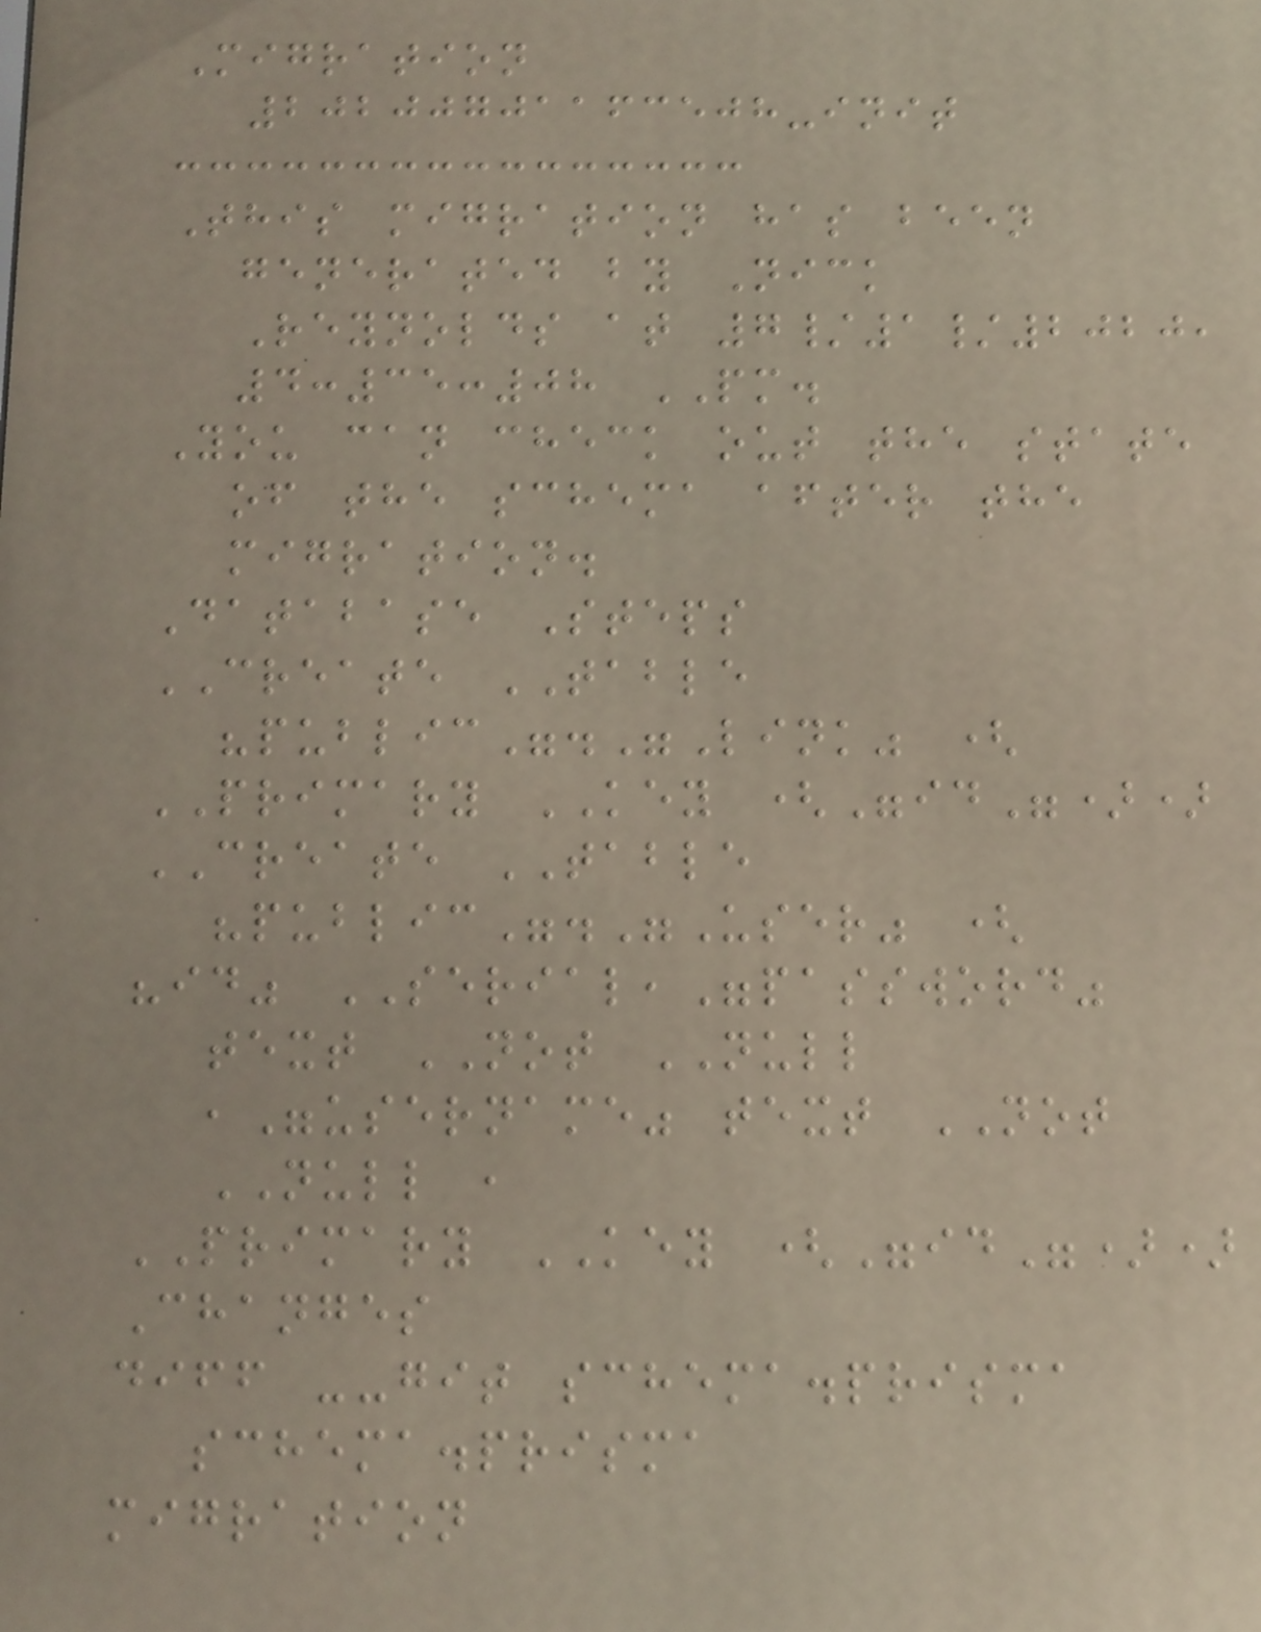Migration
20200701163508-init
This migration has been
generated by Nick
Reynolds at 7/1/2020,
4:35:08 PM.
You can check out the state
of the schema after the
migration.
Database Steps
CREATE TABLE
"public"."Link" (
PRIMARY KEY ("id"))
CREATE TABLE
"public"."User" (
"id" SERIAL,"password"
text NOT NULL
,"username" text NOT
NULL ,
PRIMARY KEY ("id"))
Changes
diff --git schema.prisma
schema.prisma
migration
